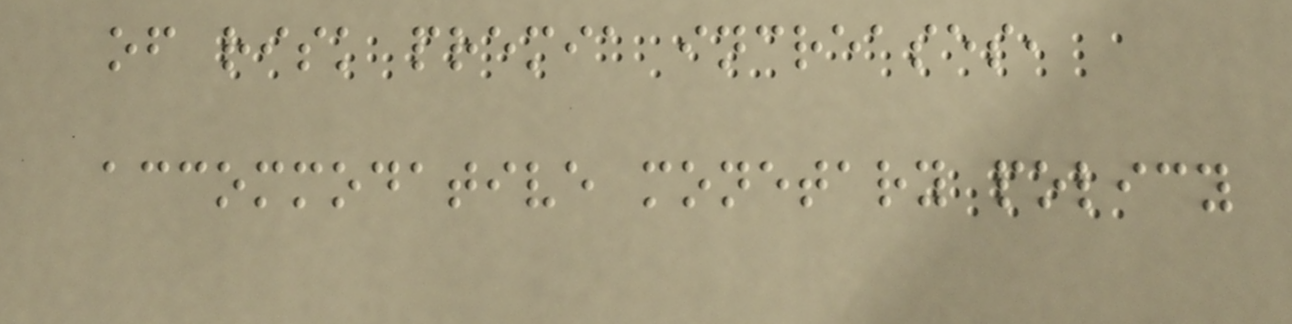of risk premia increases,
accommodative monetary policy
